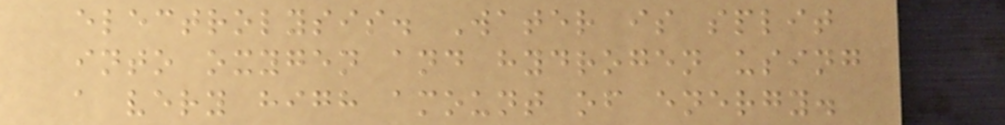electrolysis. Water is split
into oxygen and hydrogen using
a very high amount of energy.
